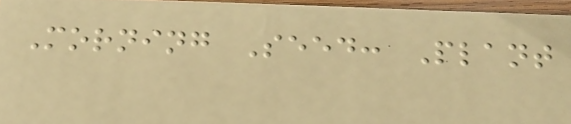Morning Seed: Plant
